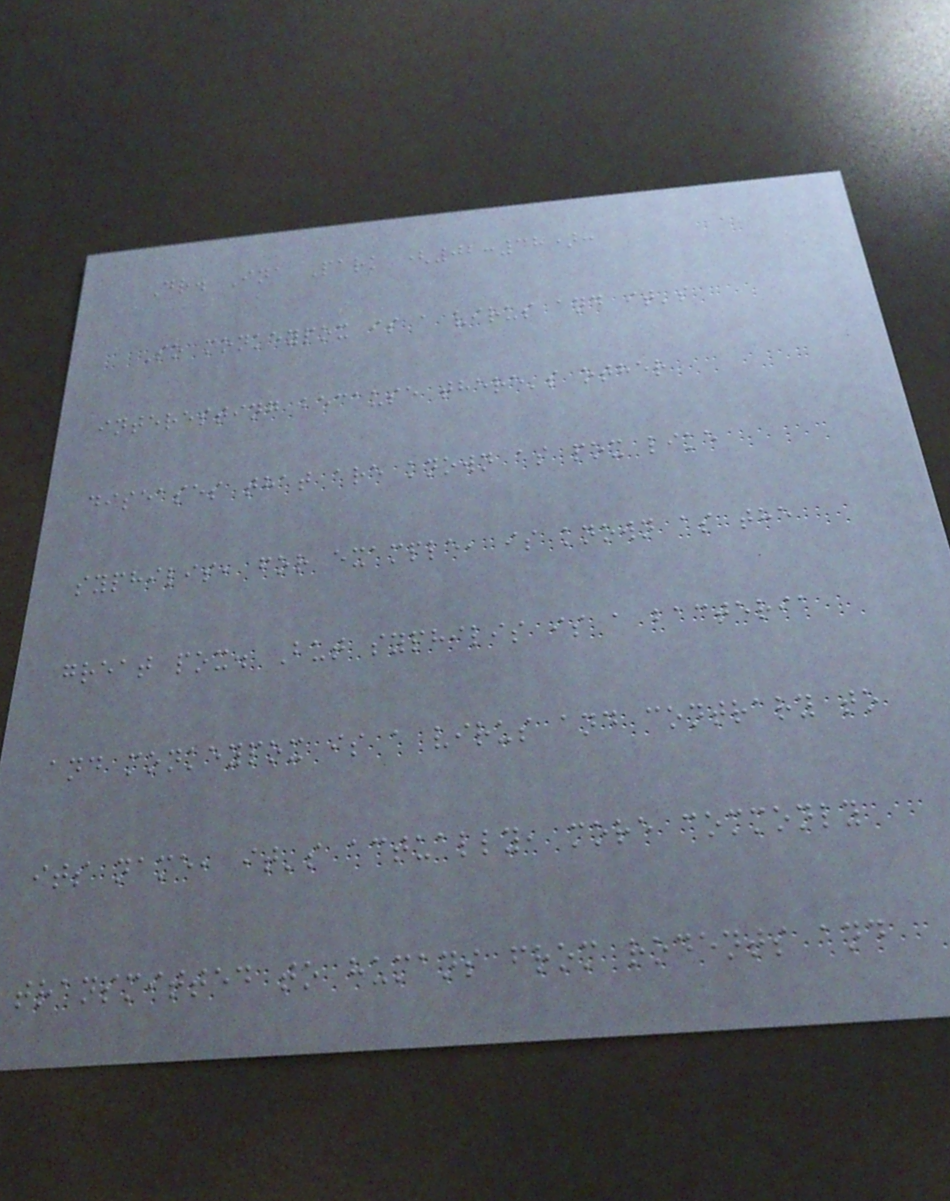Dr. Ina Park (02:38):
So monkeypox is a virus and it's
interesting because there's other
diseases that are known as pox like
syphilis, for example, is known as the
great pox. But syphilis is a bacteria
and monkeypox is a virus and contrary to
its name, it's actually, more commonly
transmitted to humans from rodents and
